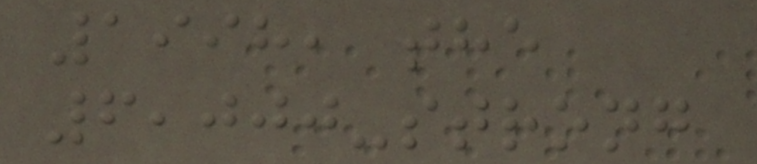1998, the
6,000-strong
